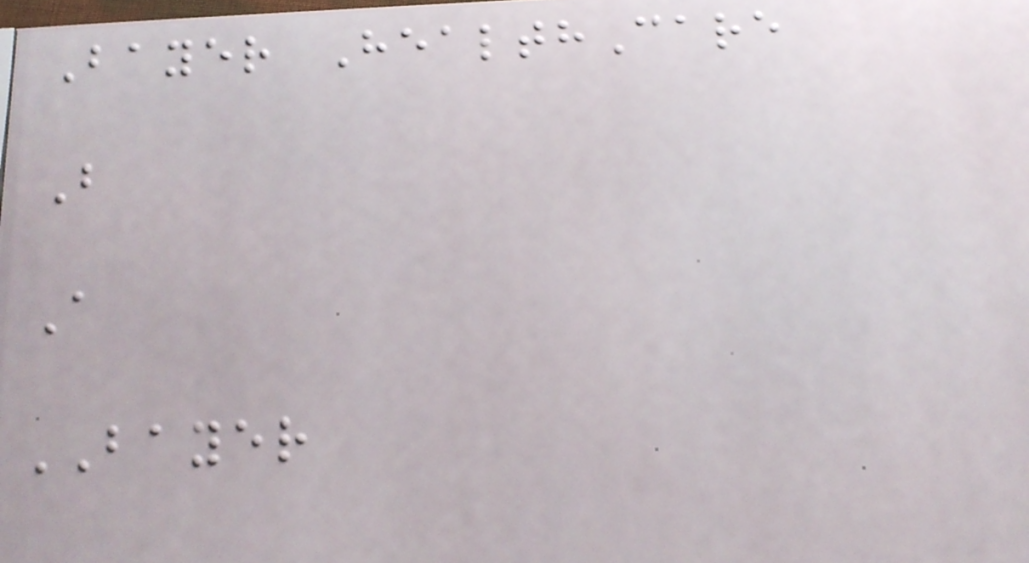Bayer HealthCare
B
A
BAYER
